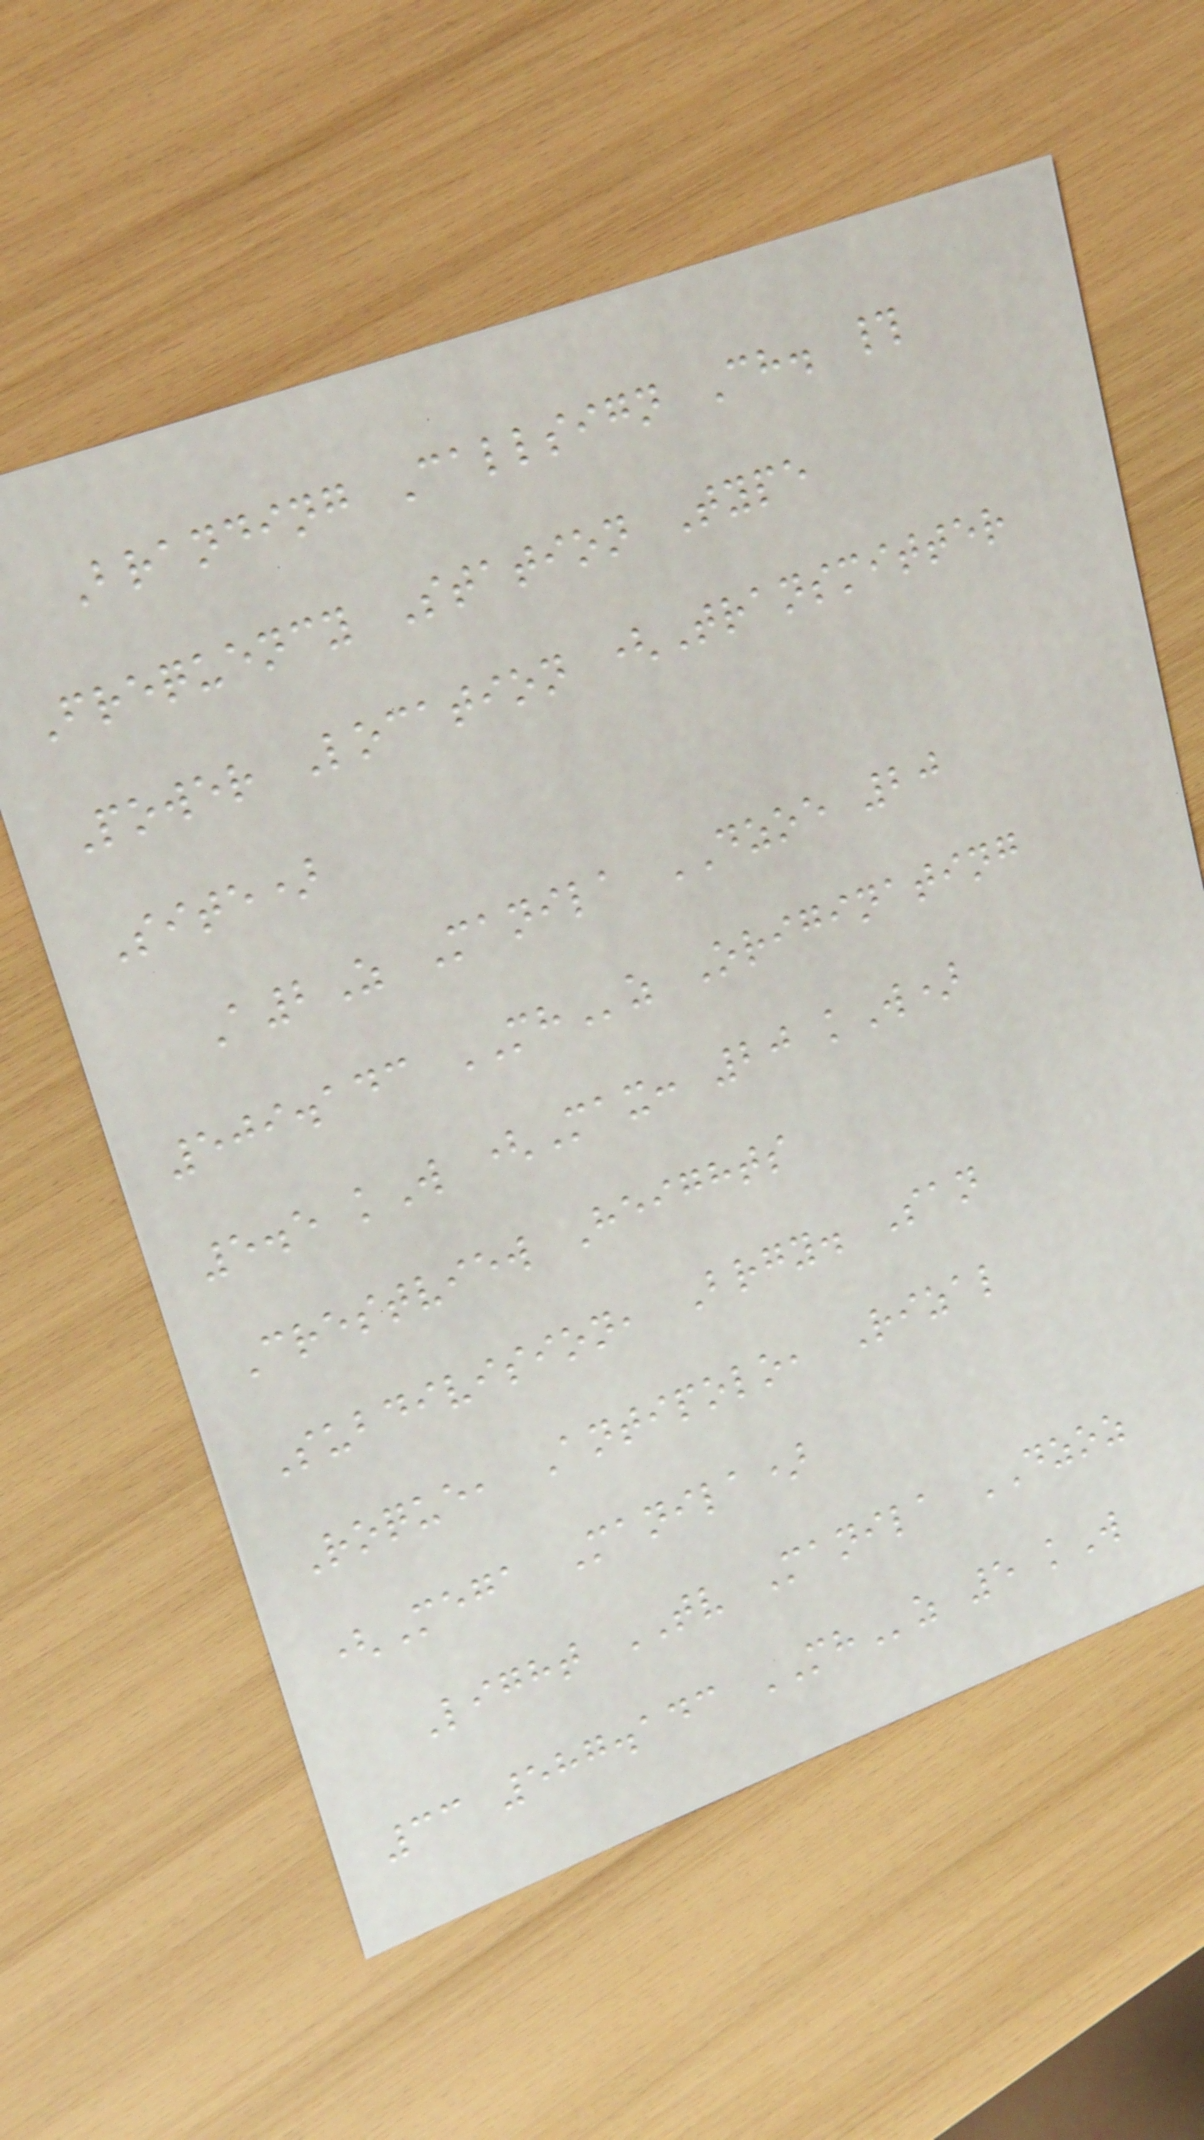Branding Callsign Ch. #
Frequency Station Type
Power Location (Transmitter
Site)
A2Z Manila DZOE 20
509.143 MHz Originating
5.5 kW (Max: 20 kW)
Crestview Heights
Subdivision, Brgy. San
Roque, Antipolo, Rizal
(Mega Manila)
Light TV Manila DZOZ
33 587.143 MHz 5 kW
